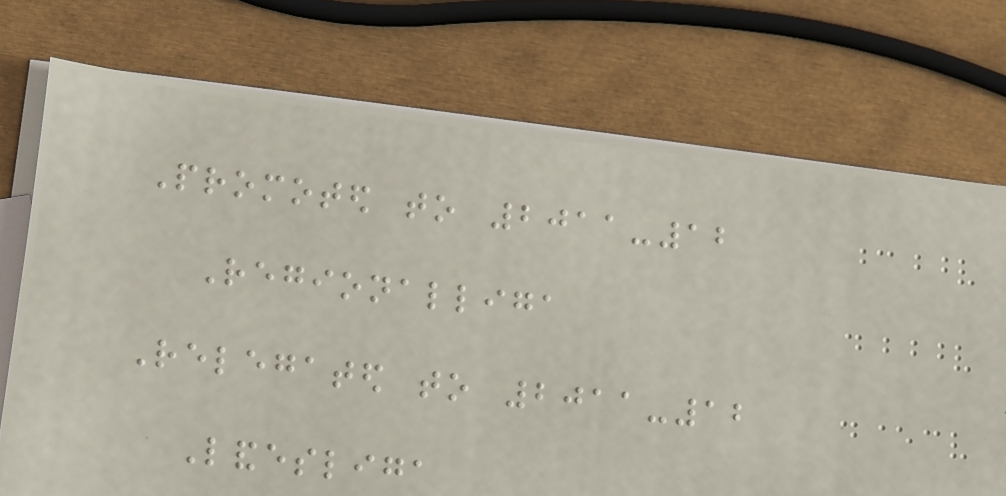Promoted to 2011-12
Regionalliga
Relegated to 2011-12
Landesliga
